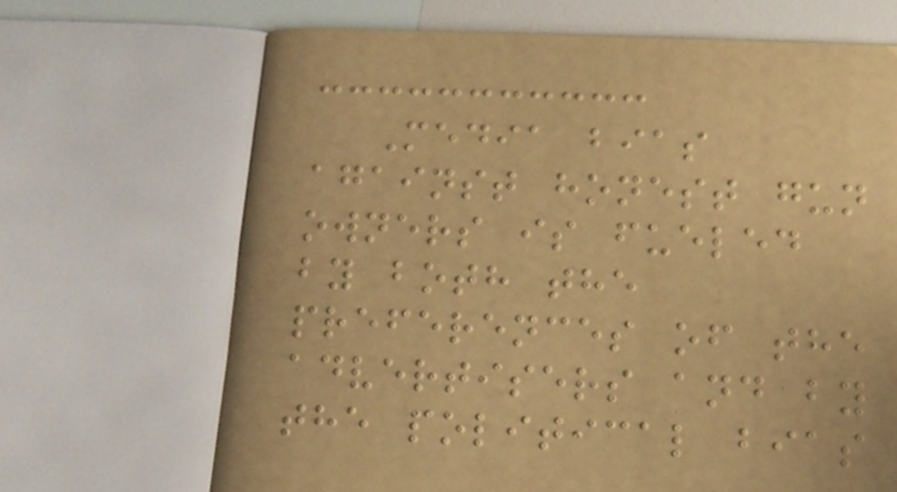Media bias
against honest gun
owners is fueled
by both the
preferences of the
advertisers and by
the political bias
